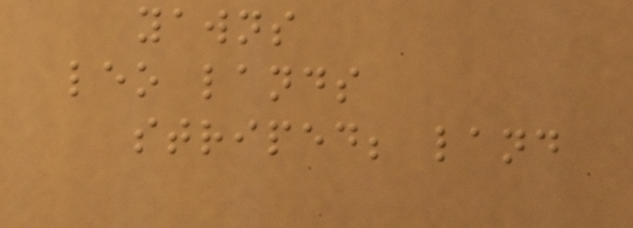yawns
leo lands
striped; land
